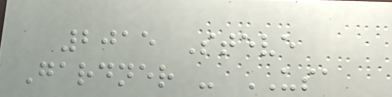2015 Steve
Gardner - USA
